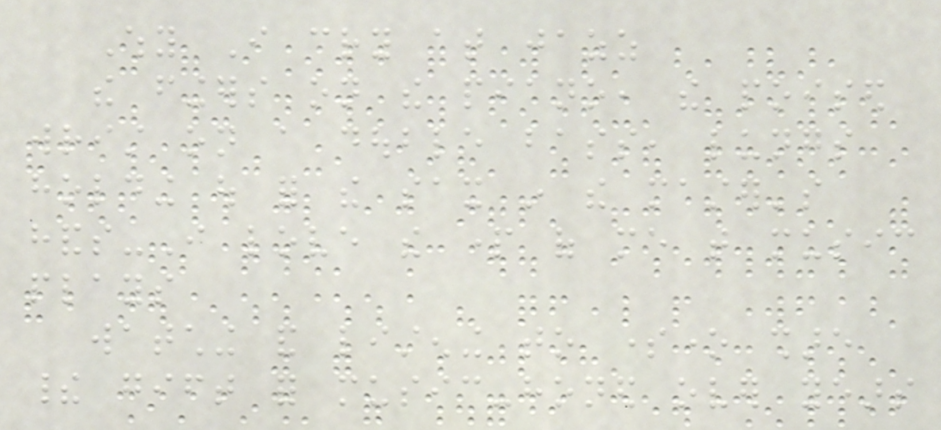Why I cry at jazz
the fingers on the piano, the poised
wrist on a double bass, lungs
holding out for the sax in the master's
hands-I love the part of me that music
plays
watching and listening to someone share
their gift for music-honed over years
